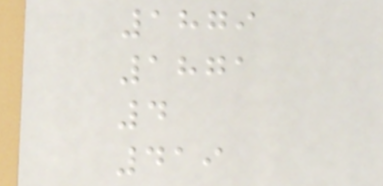1879
1871
4
419
